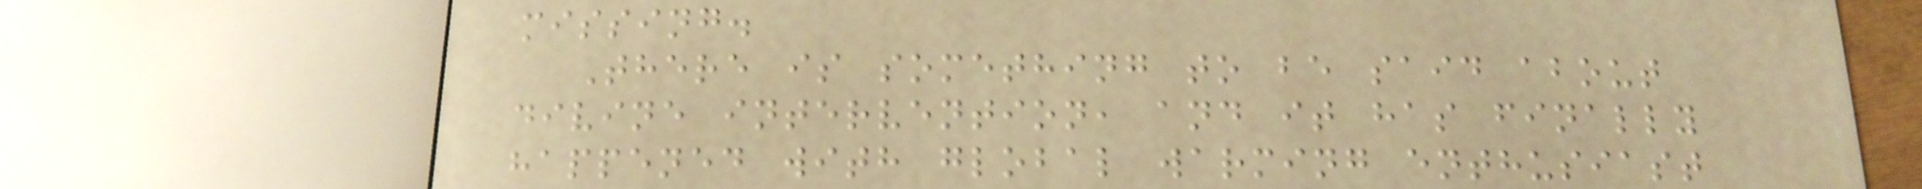missing.
There is something to be said about
divine intervention, and it has finally
happened with global warming enthusiast
